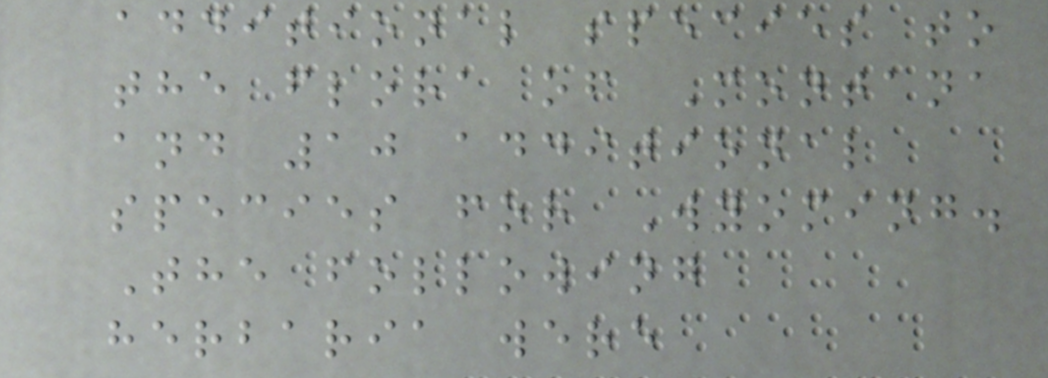additional species to
the flora of Montana
and 10 additional
species for Wyoming.
The following
herbaria were
